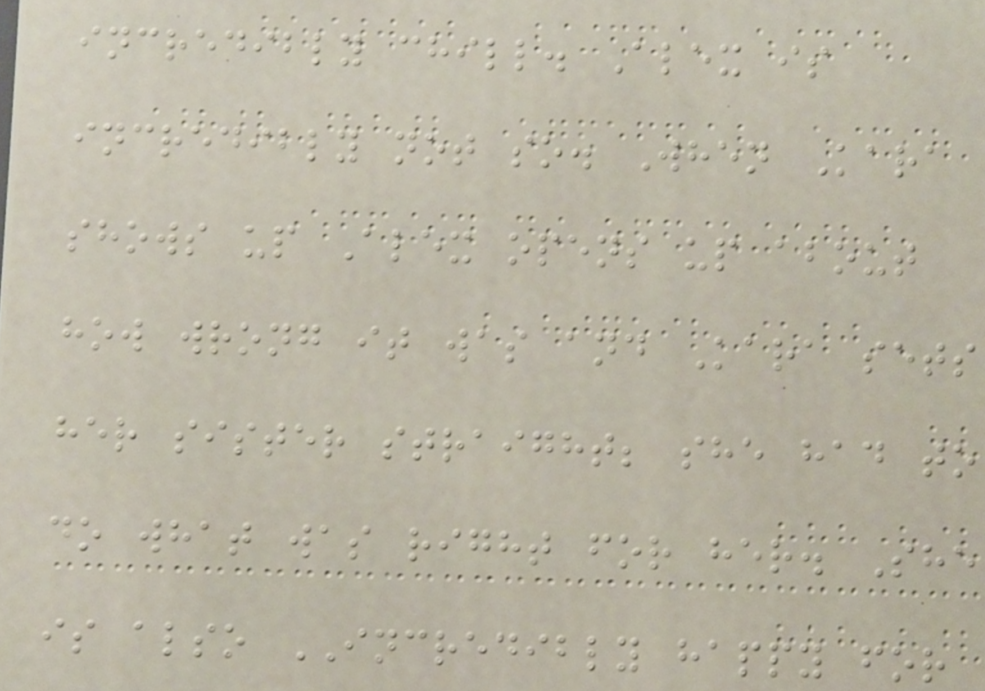incredibly chill. Alex is
incredibly not so. When Kara
shows up Alex opens up about
how wrong it was and Kara sets
her sister straight; she had to
do what was right for her. She
is also INCREDIBLY happy for
